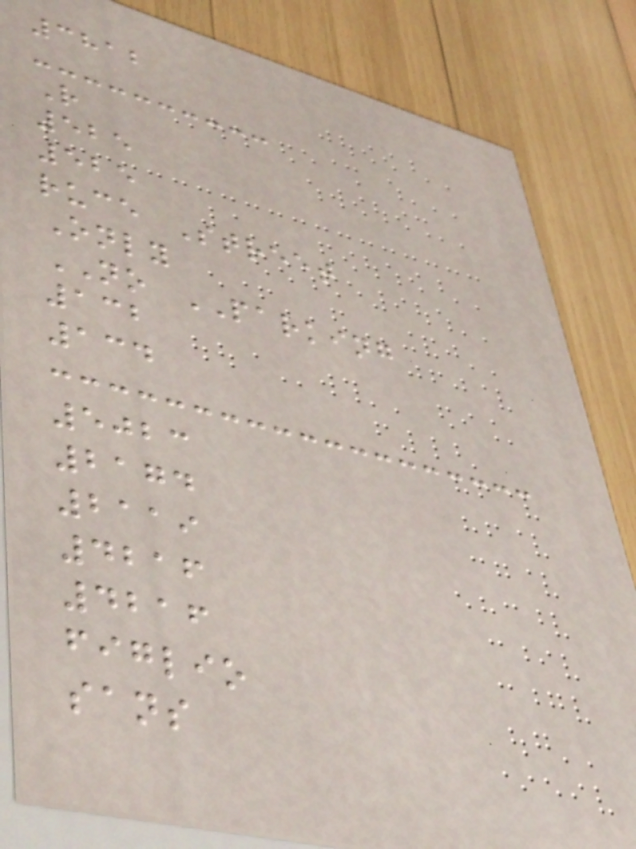3812
R
525
525
ruce Street
Only
NO PARKING
132
134
5023
2174
2119
4216
4216
figlio
sans
